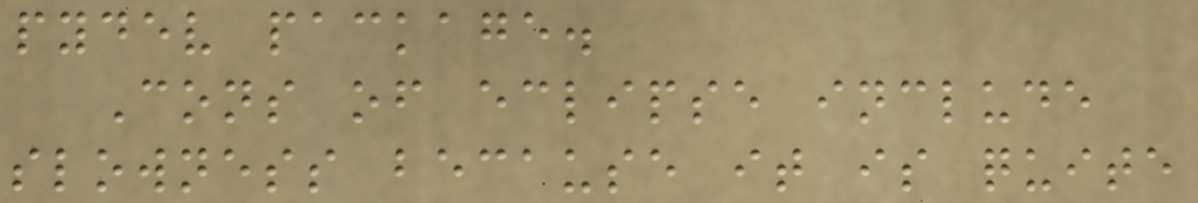pydev package.
Cons of eclipse include
slowness because it is quite
